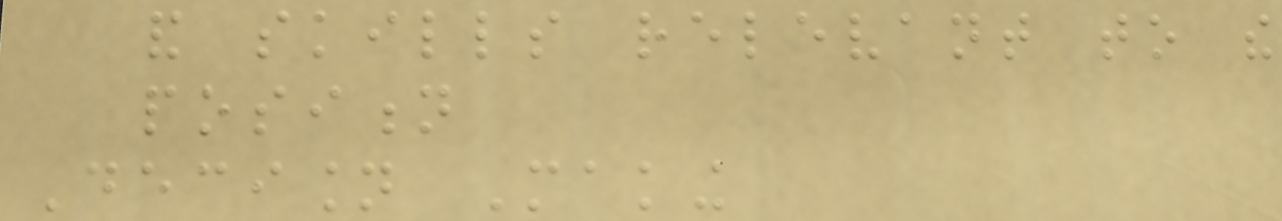and skills relevant to the
position
Decision Making
